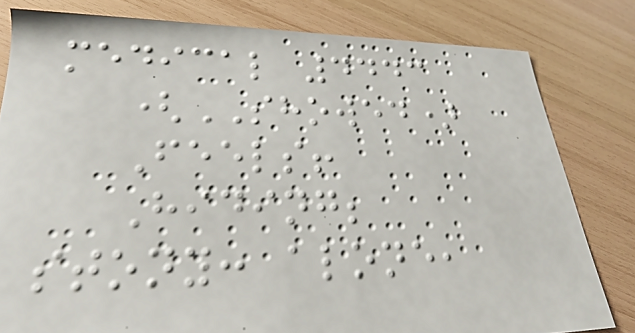medical 4443
(SHOWED)
Feels!
Hiding;
stony: alone,
